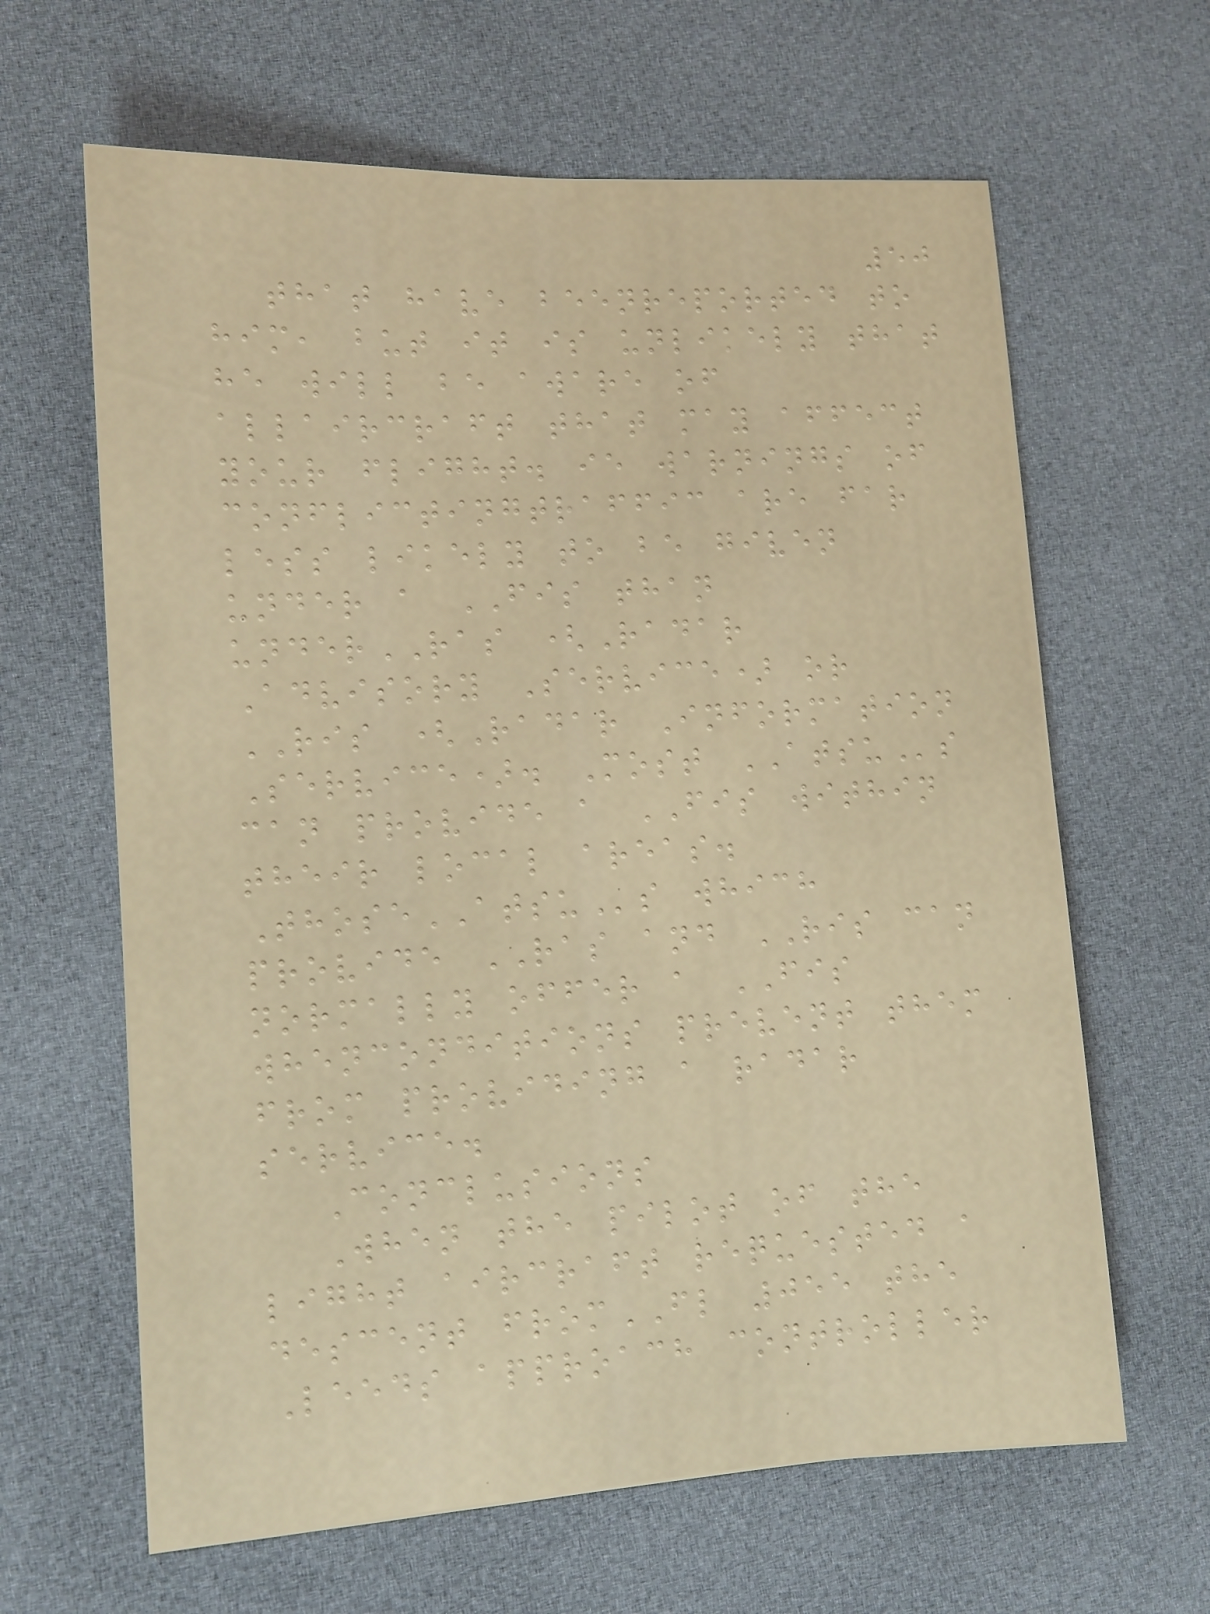50
that have beenreported to
him, but it is unlikely that
he will be aware of
allaircraft that may affect
your flight. ie warnings of
conflictingtraffic are far
less likely to be given
under a FIS than
underRAS (Radar
Advisory Service) or
RIS (Radar Information
Service). Most ATSUs
can provide a FIS within
their local areas.
ThoseATSUs which
provide RAS and RIS can
normally offer a FIS
whenconditions prevent them
from providing a radar
service.
Conclusions
When the pilot of the
light aircraft requested a
descent fromFL 055 the
Leeds approach controller
